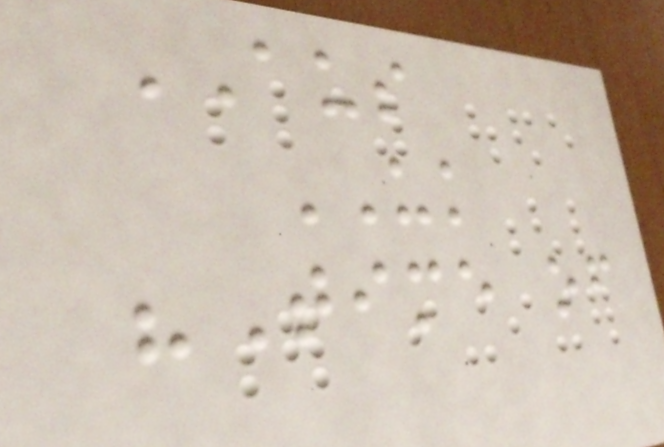AUS
UK
"Time of
